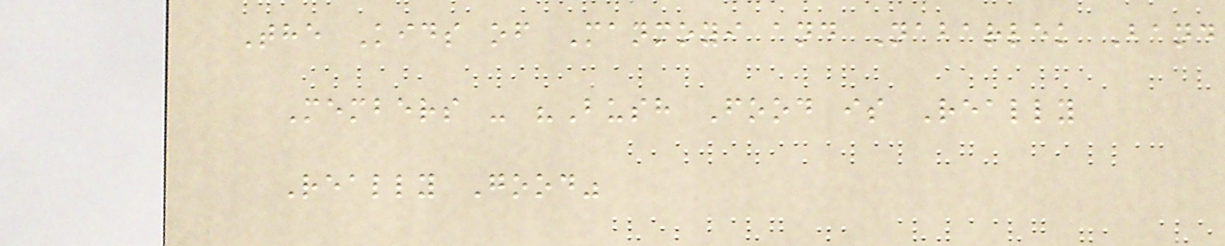The Kids of Manmoyi and Nabarlek Band
Members - "Bush Food is Really
Really Good"
